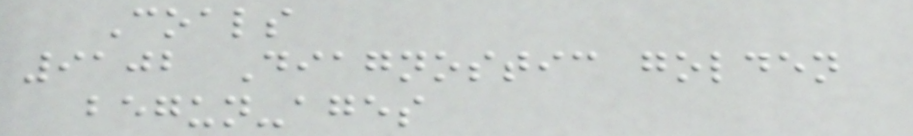Coals
9102 Diagnostic golden
begun-ages
